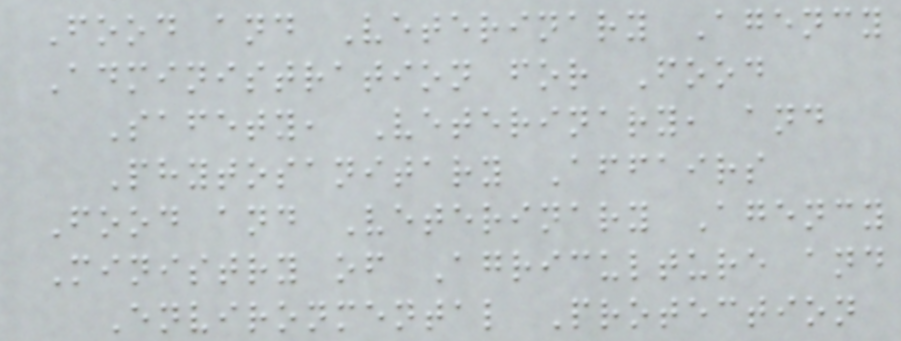Food and Veterinary Agency
Administration for Food
Safety, Veterinary, and
Phytosanitary Affairs
Food and Veterinary Agency
Ministry of Agriculture and
Environmental Protection
